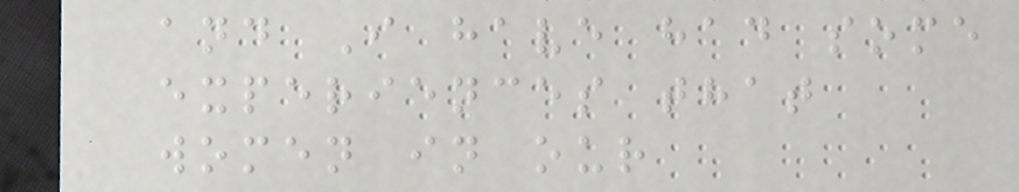and I have had some
experiences that
women in our
